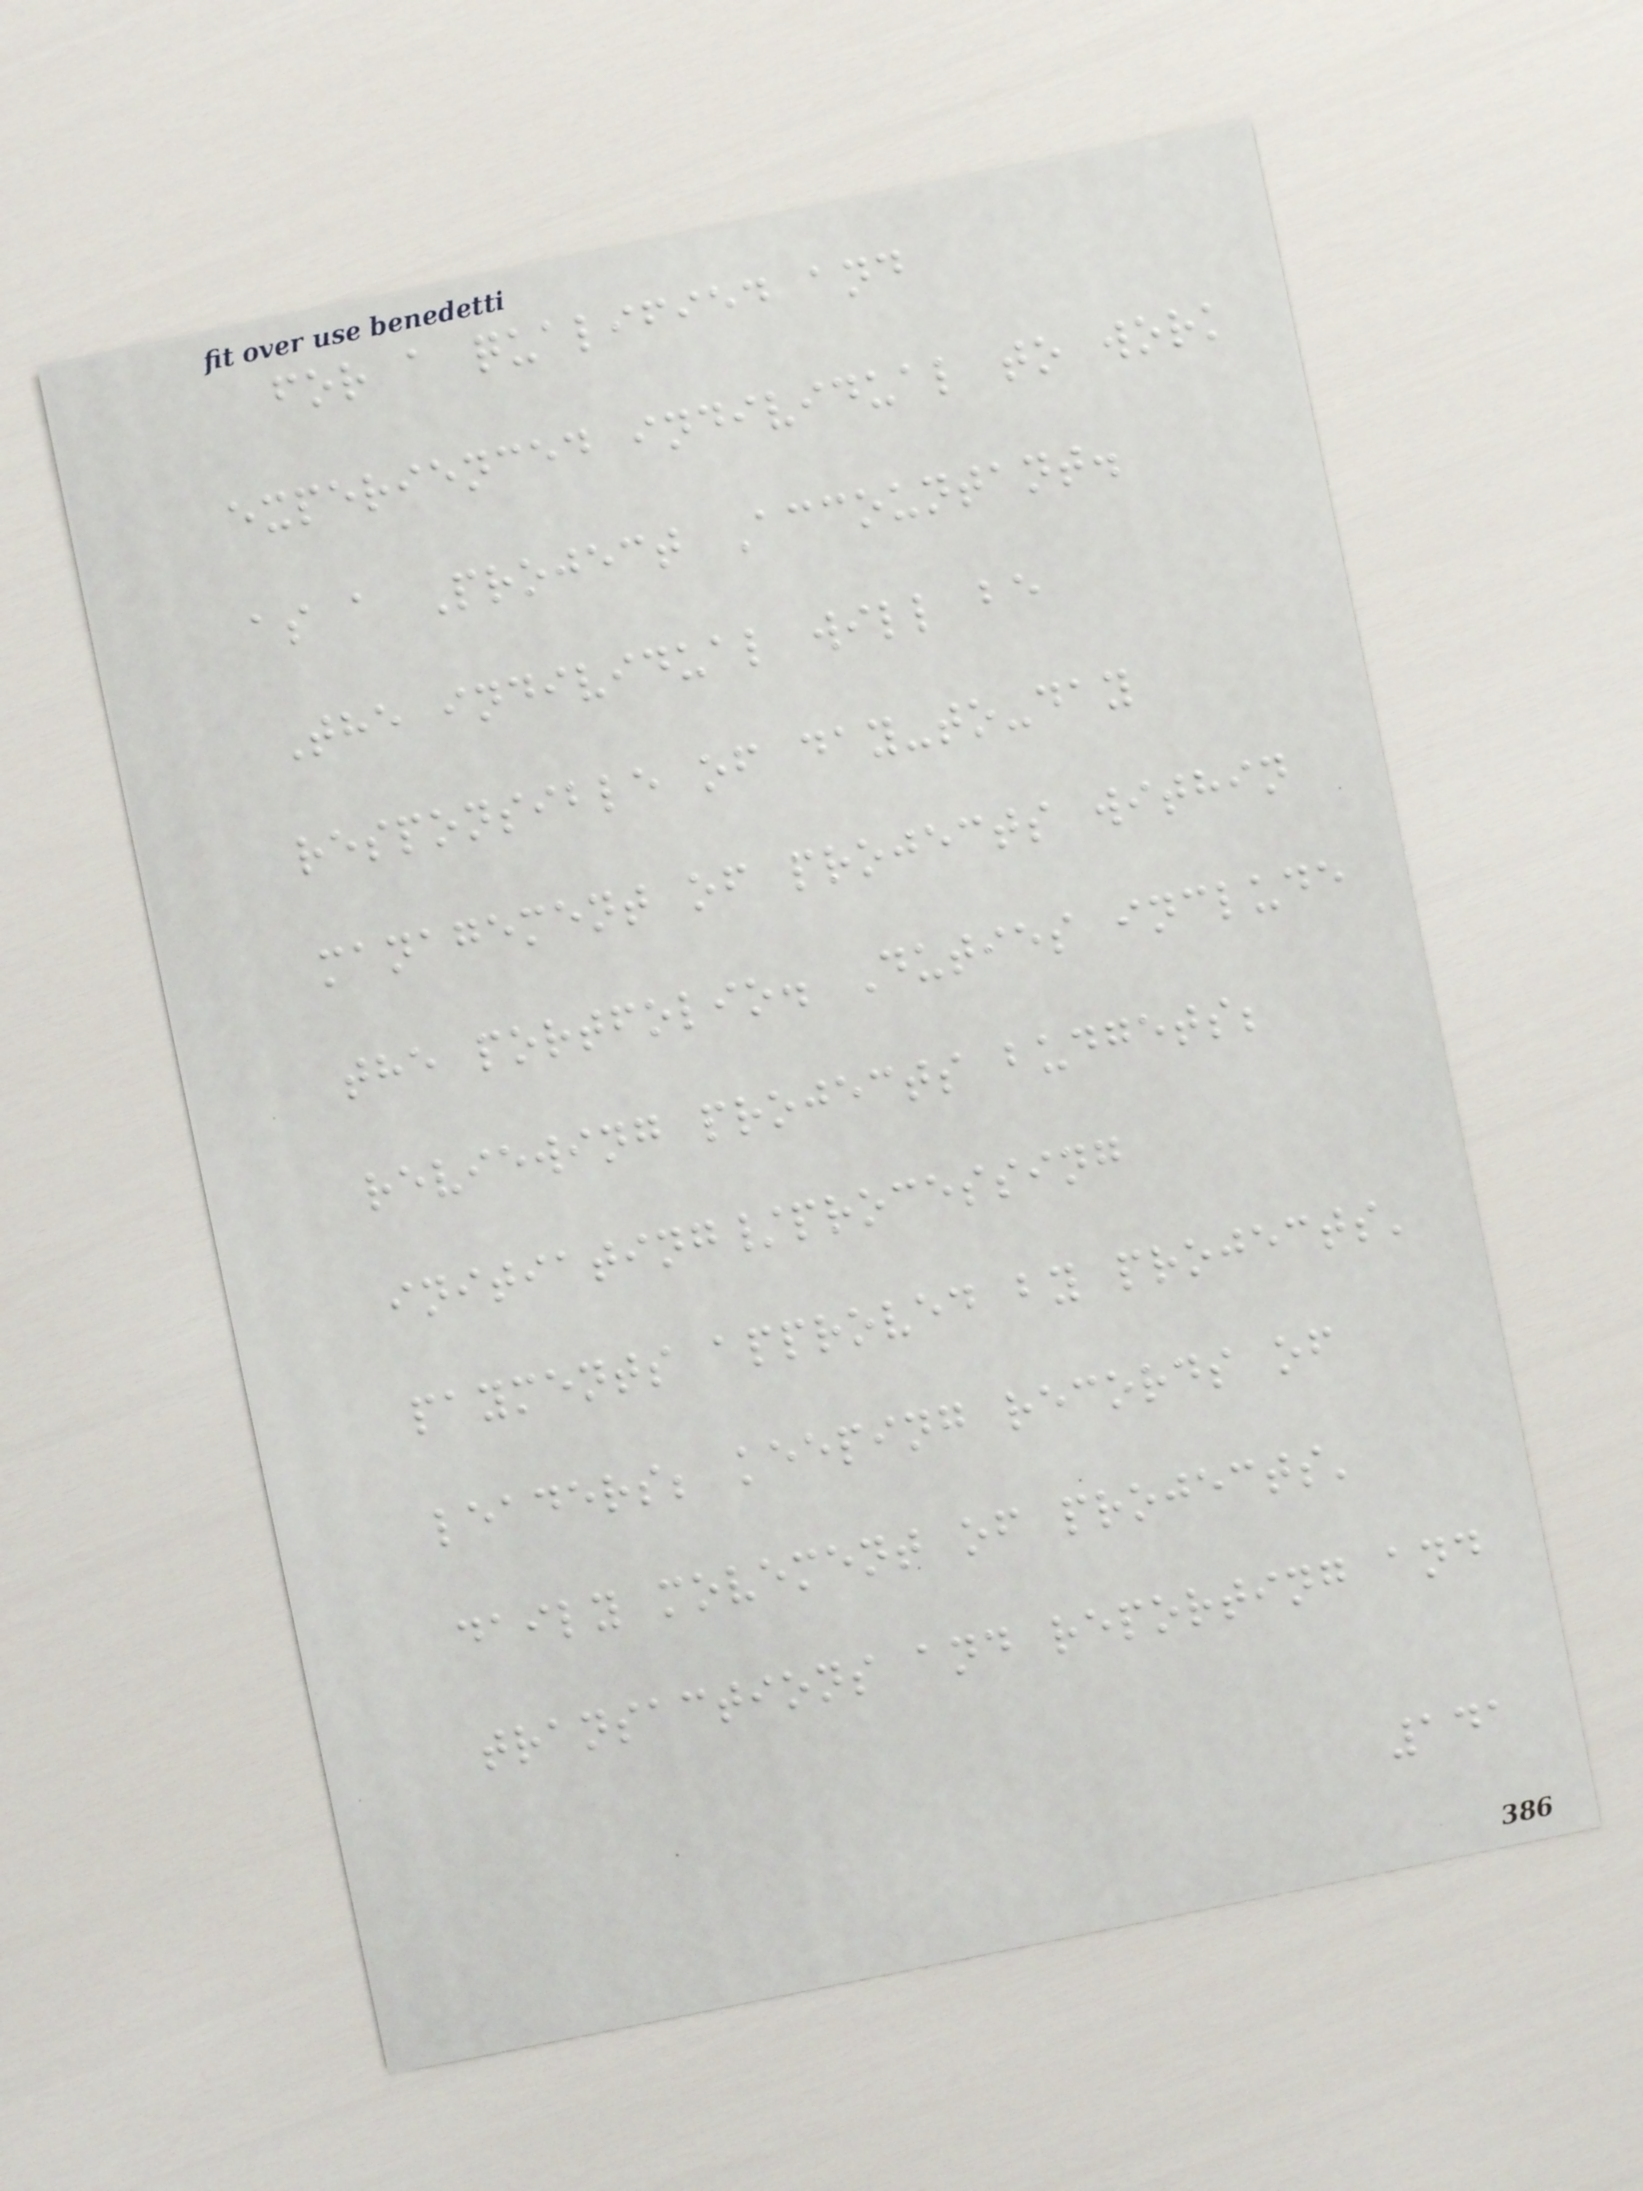for a qualified and
experienced individual to work
as a Project Accountant.
The individual will be
responsible of day-to-day
management of projects within
the portfolio. Duties include
reviewing projects budgets;
initiating/processing
payments approved by projects'
leaders; keeping records of
daily movement of projects'
transactions and reporting and
141
